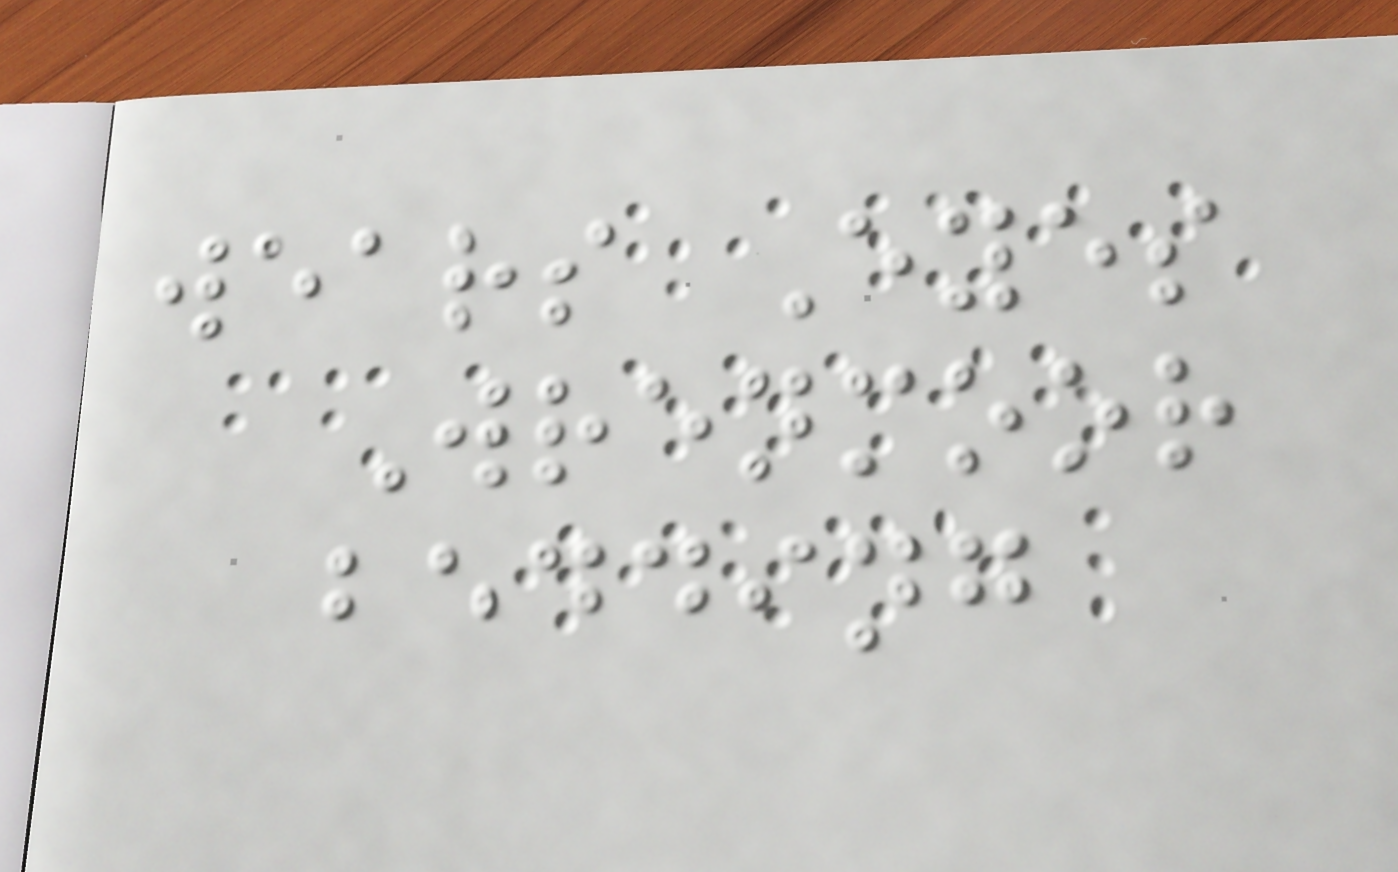wears Eyes
Wrenmoor
bedding
